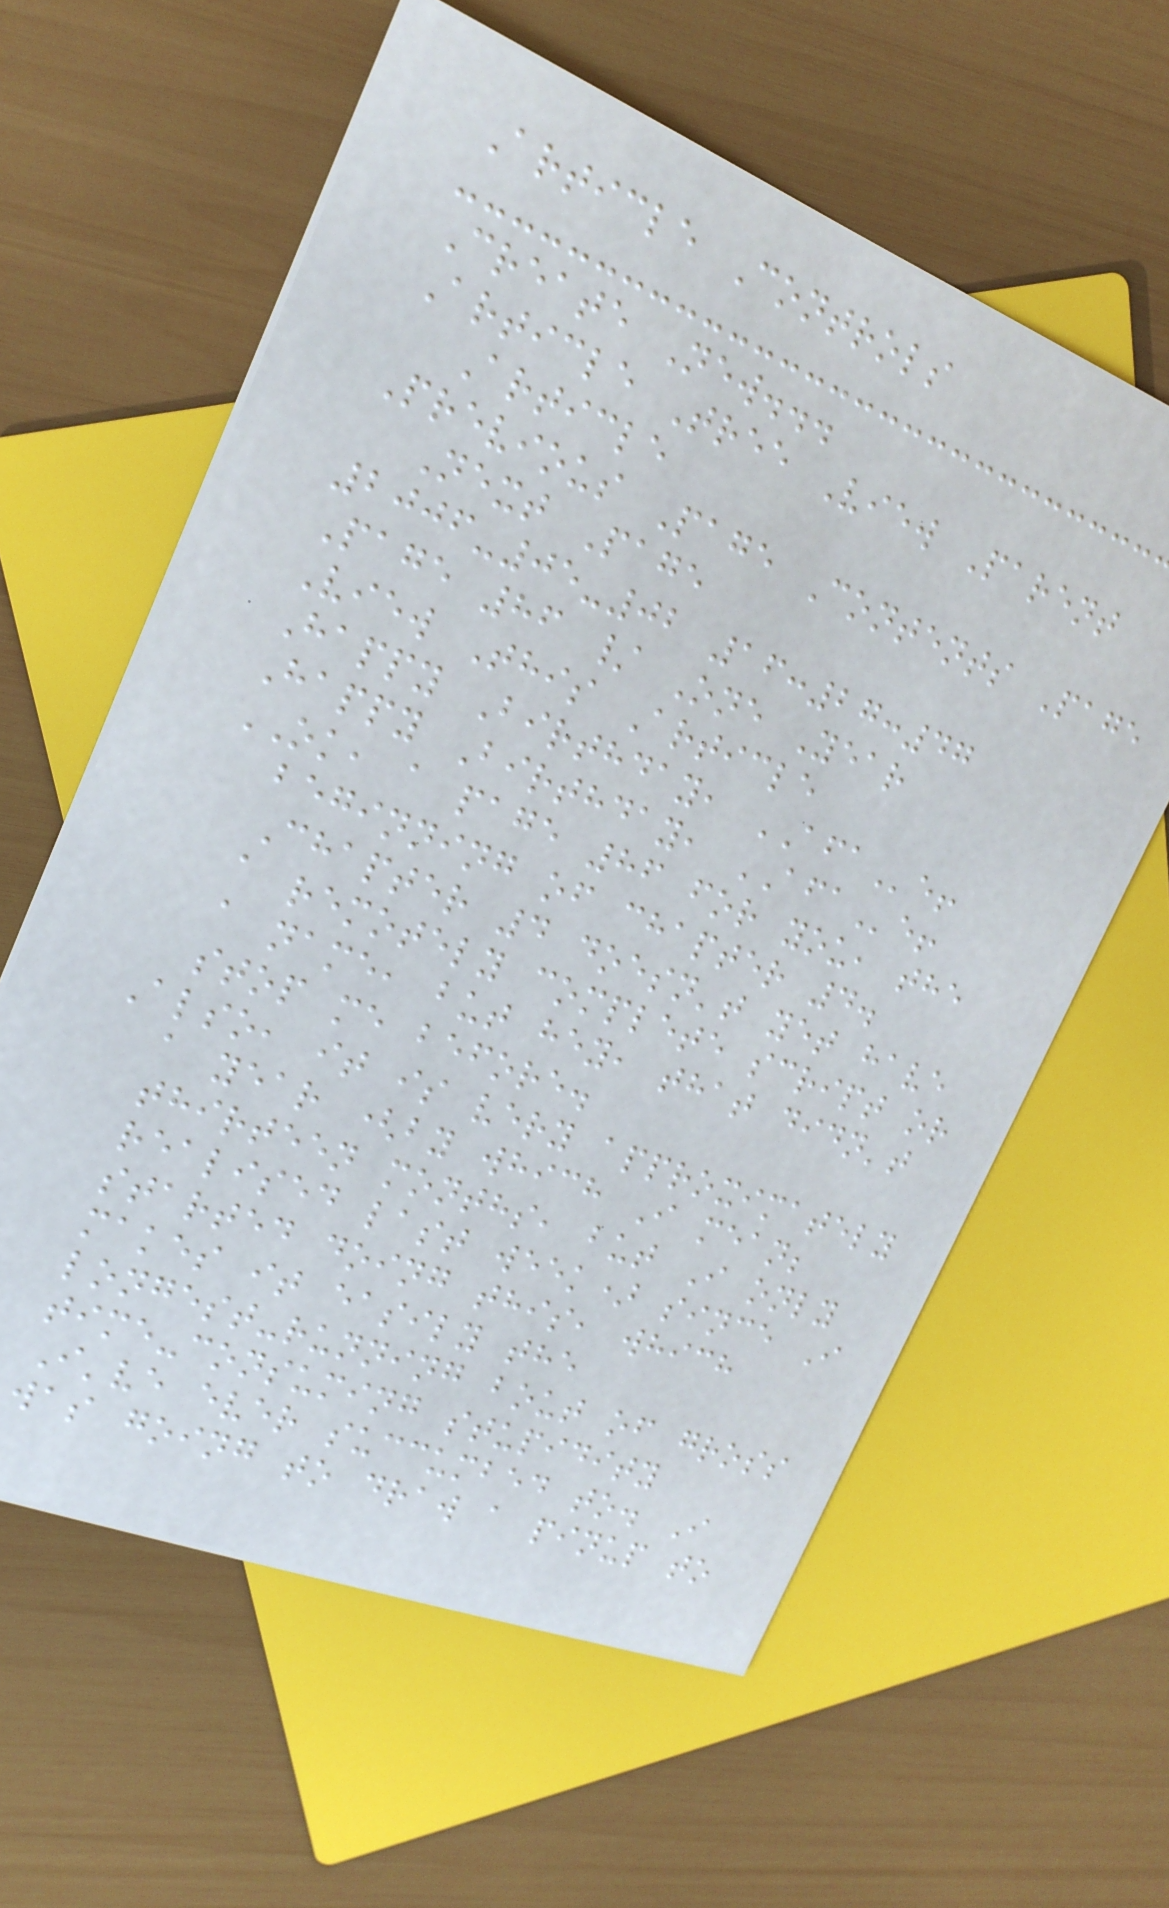Article Controls
Create New...
Article Tree View Parent
Article
Previous Page Contents Page
Next Page
2006-05-02 16:27:47
Page 86 / One Year
View This Article
Happy Birthday, AFAe!
Happy Birthday, AFAe!
OK, a page 86 for you, the
beginning of chapter 4.
Chapter 4 doesn't yet have
a remotely complete script or
a name, but hey, that didn't
stop me before.
Also, it is very approximately
a year (by which I mean;
thirteen months, but I only
realised last week) since I
started doing this, which
makes it easily the
longest-running bout of gross
time-consuming stupidity
I've ever succumbed to. I
was going to draw a pinup to
